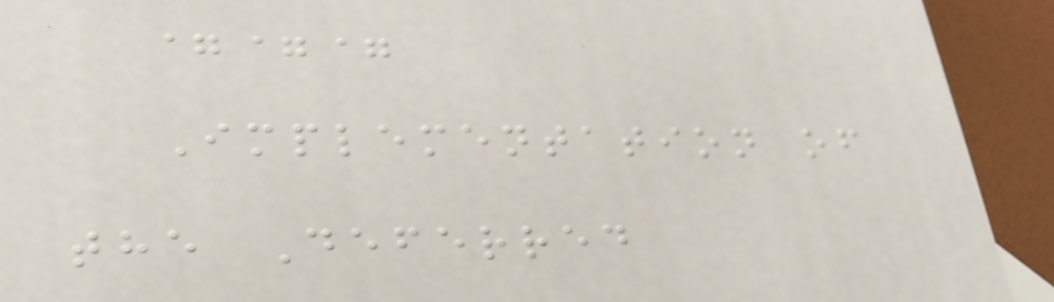===
Implementation of
the Deferred
